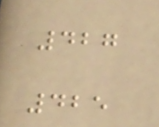427
425
